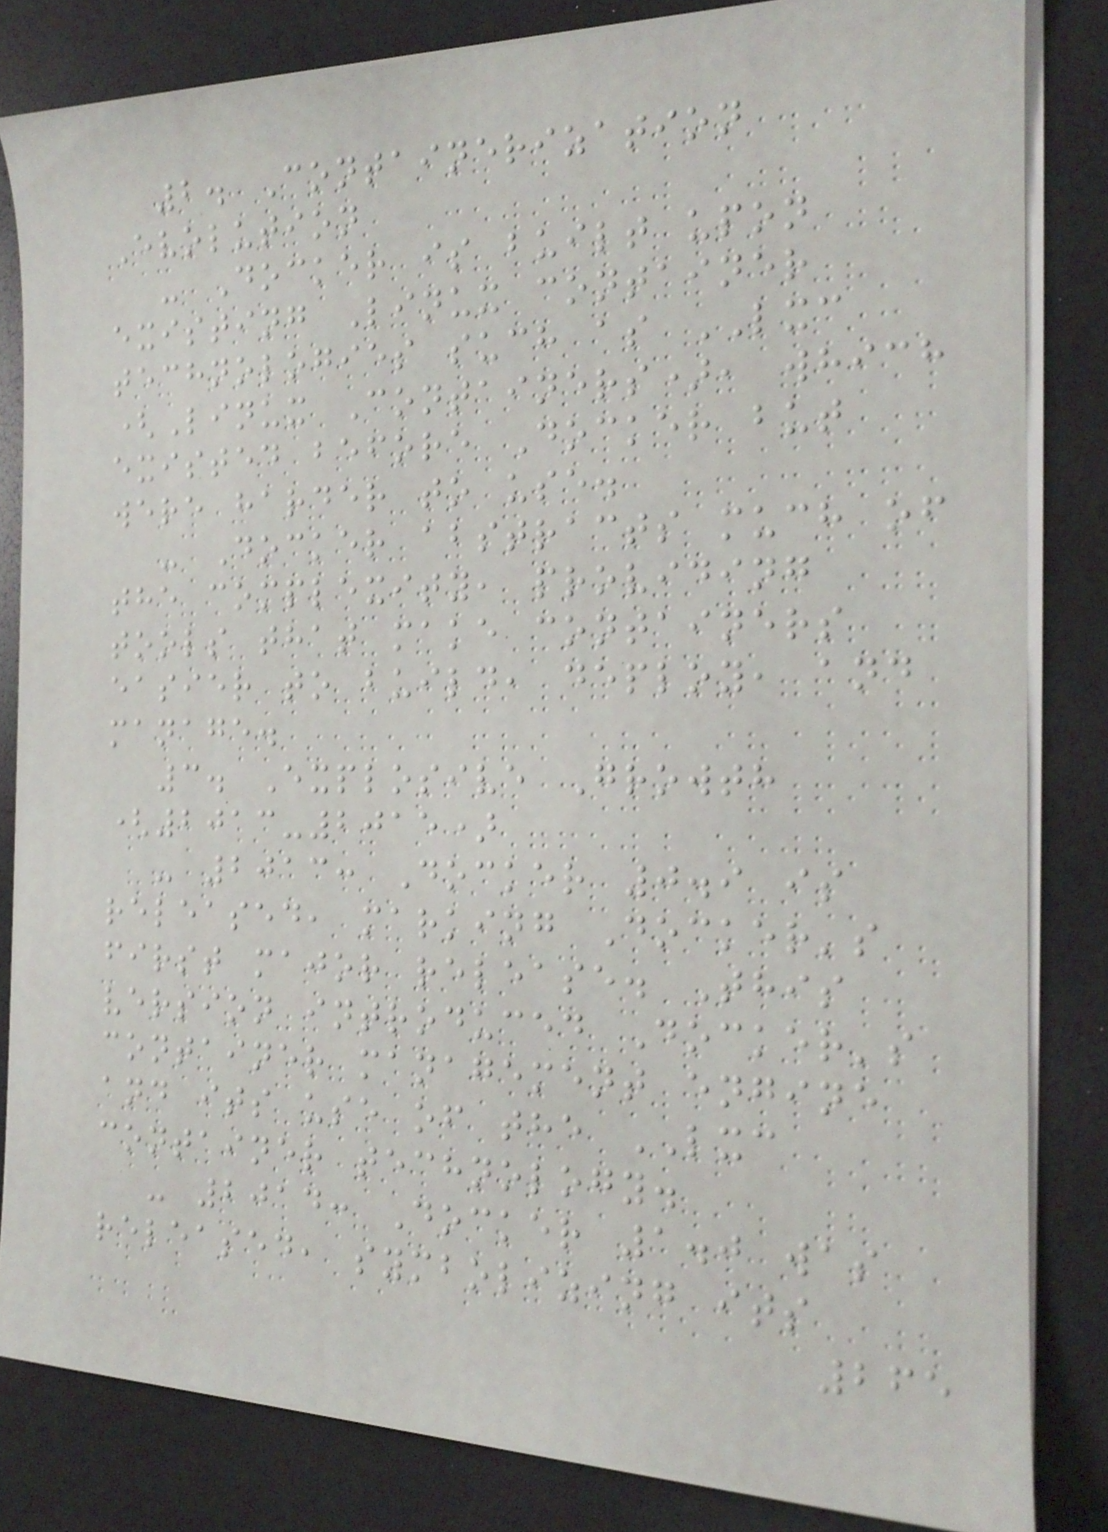2. Containerization
Evolution
- Docker is built upon
existing Linux container
technologies such as LXC
(Linux Containers), which
existed before Docker but
were harder to use.
- Docker abstracts much of
the complexity, providing
tools that make containers
easier to build, deploy, and
manage.
3. Explosive Growth
(2013-2015)
- 2013: Docker 0.9 is
released, marking Docker's
first major release. This
version introduced Docker's
container management engine
and its use of the LXC
container technology.
- 2014: Docker 1.0 was
released, symbolizing its
265
